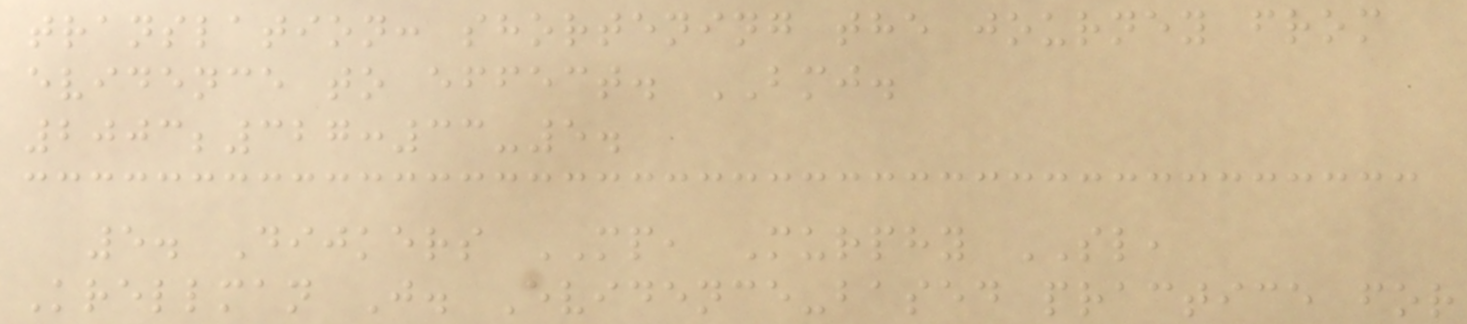translation: shortening the journey from
evidence to effect. BMJ.
2003;327:33-5.
5. Dijkers MP, Murphy SL,
Krellman J. Evidence-based practice for
